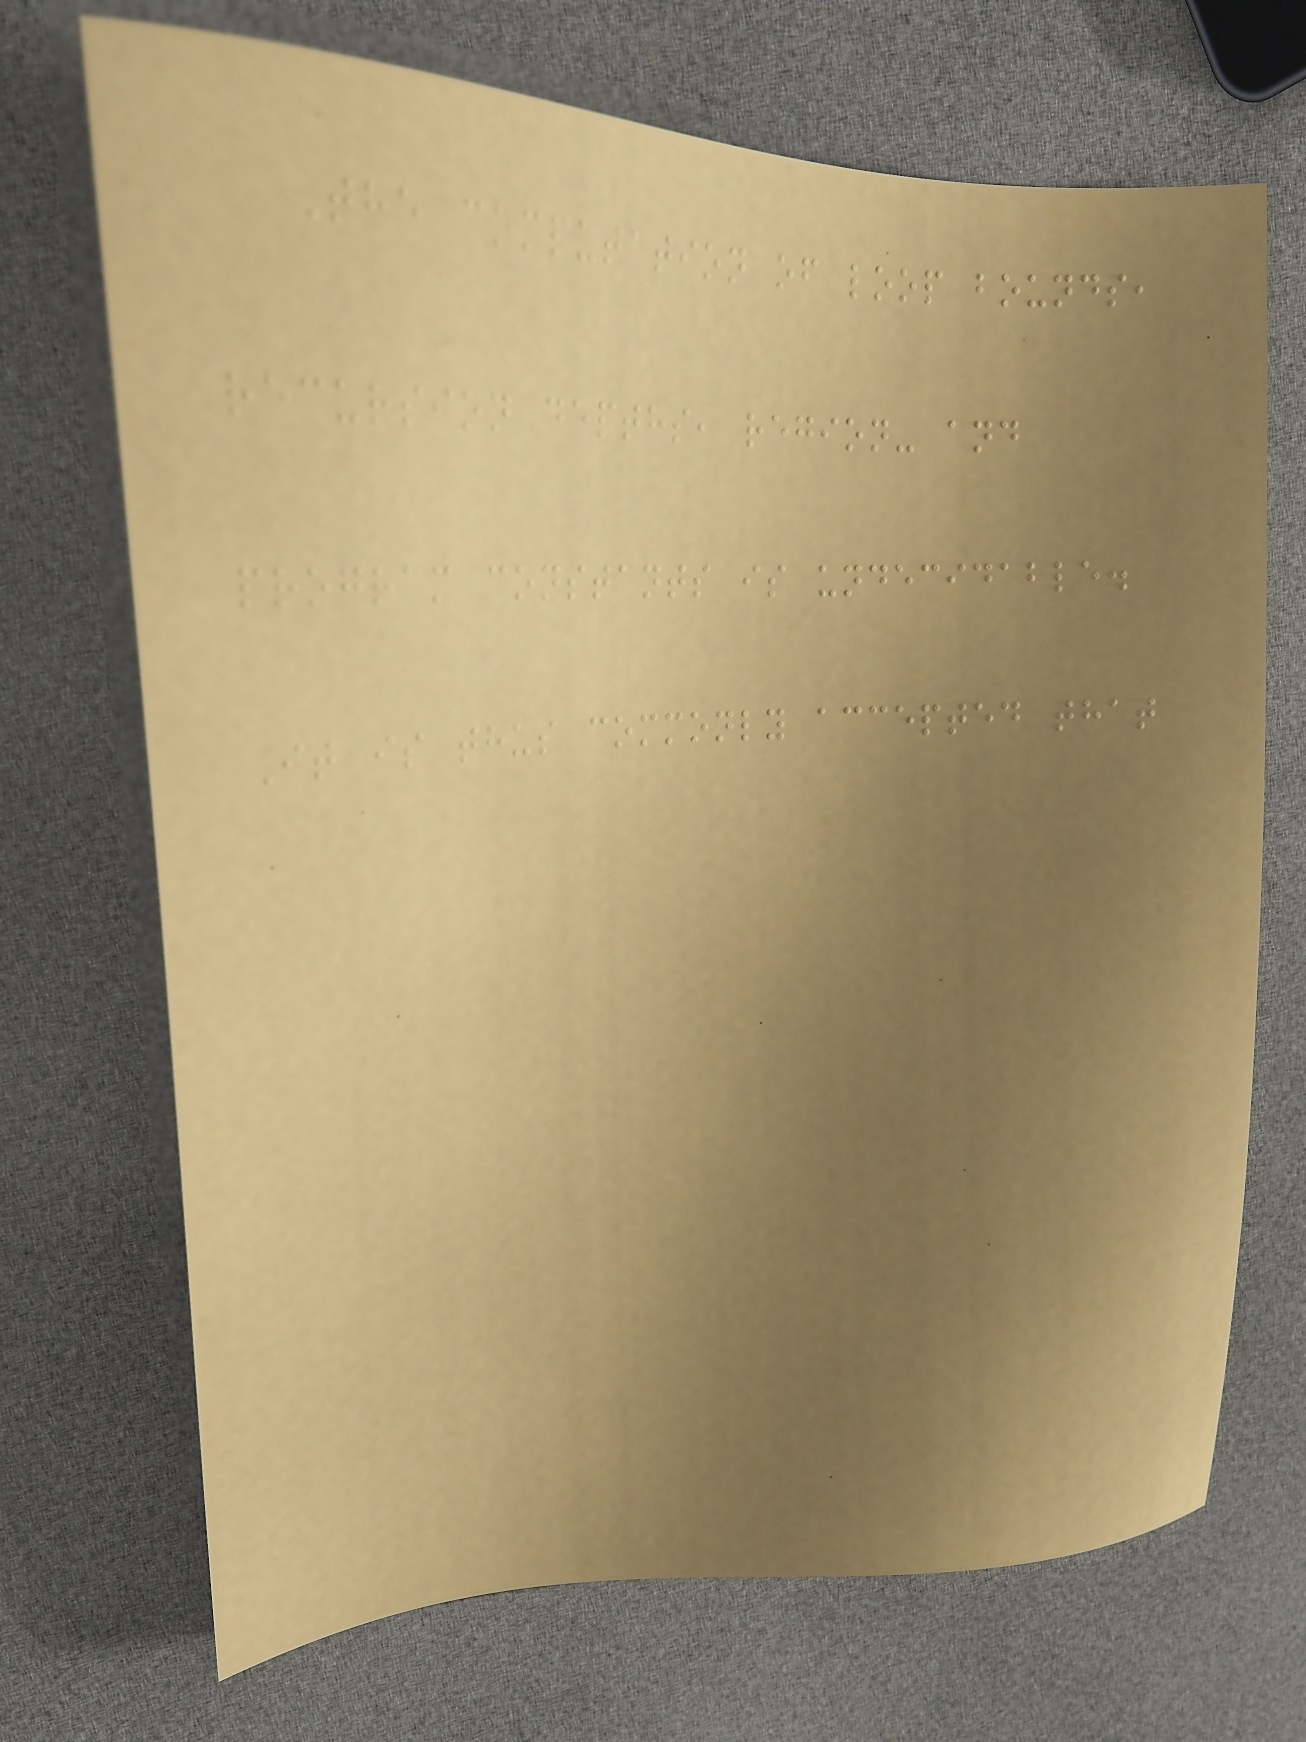The computation of loop bounds,
recursion depths, region- and
program constants is undecidable.
It is thus commonly accepted that
